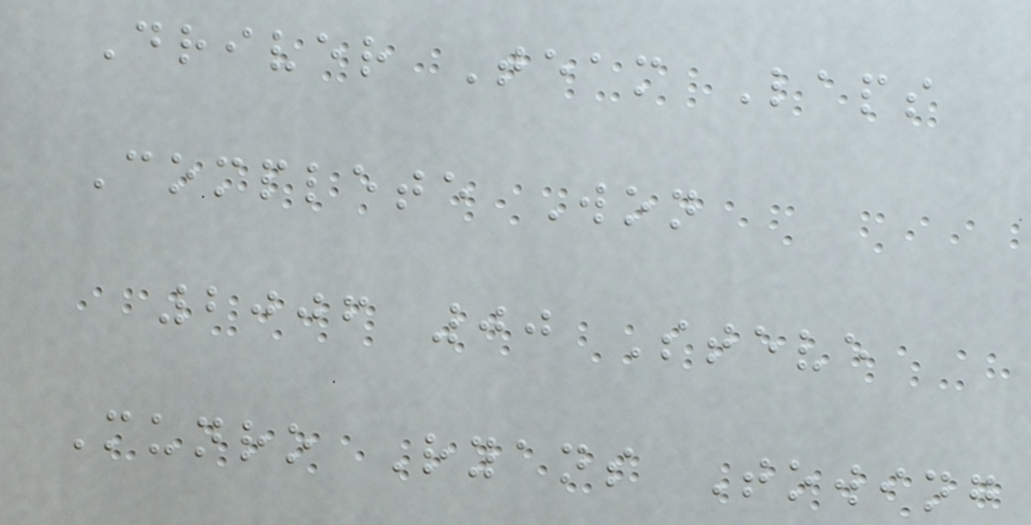Driver Team Laps
Complete Won
2006 00 Steve
Munro Ryans Towing
